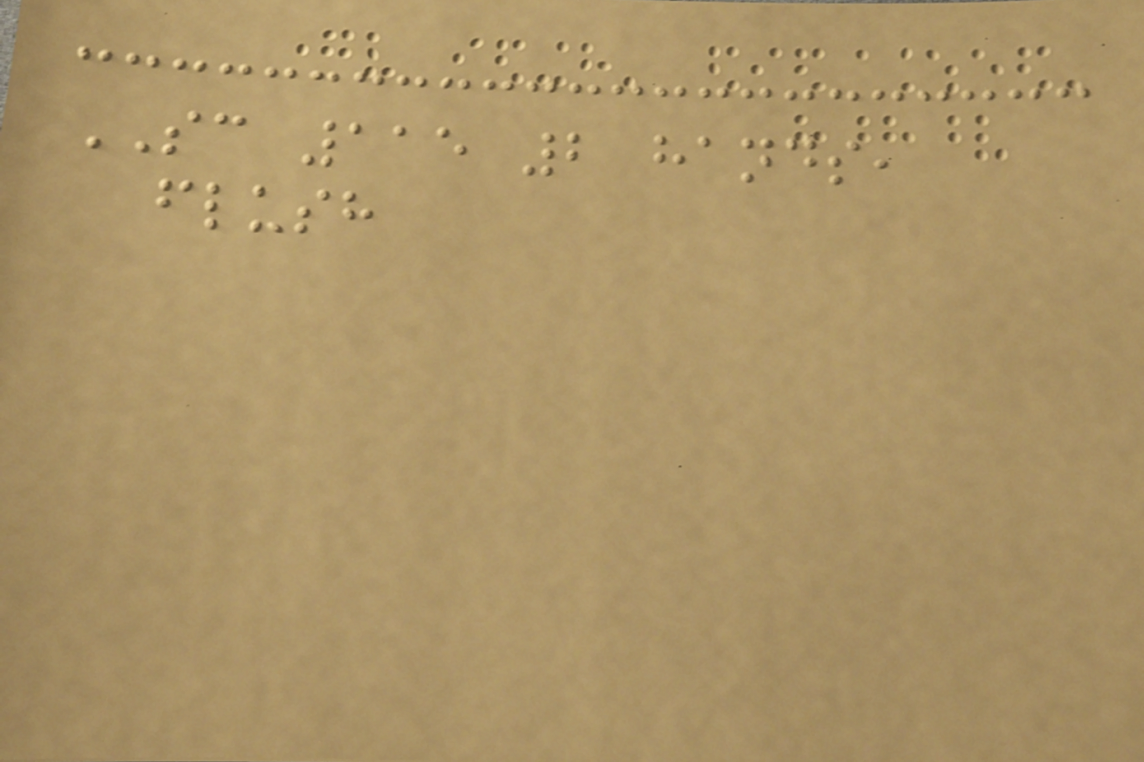SC 115 2 hands,
flush
